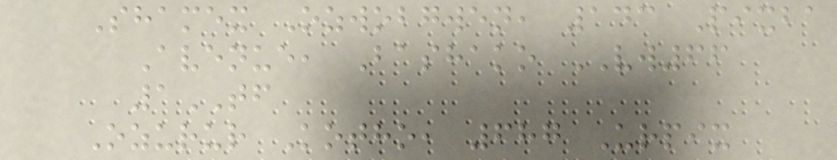Shamex Ozwobgwen, 143 Pixba
Avenue, Bashako VW66
1TF
Ozurur Kotho, 687 Urpix
